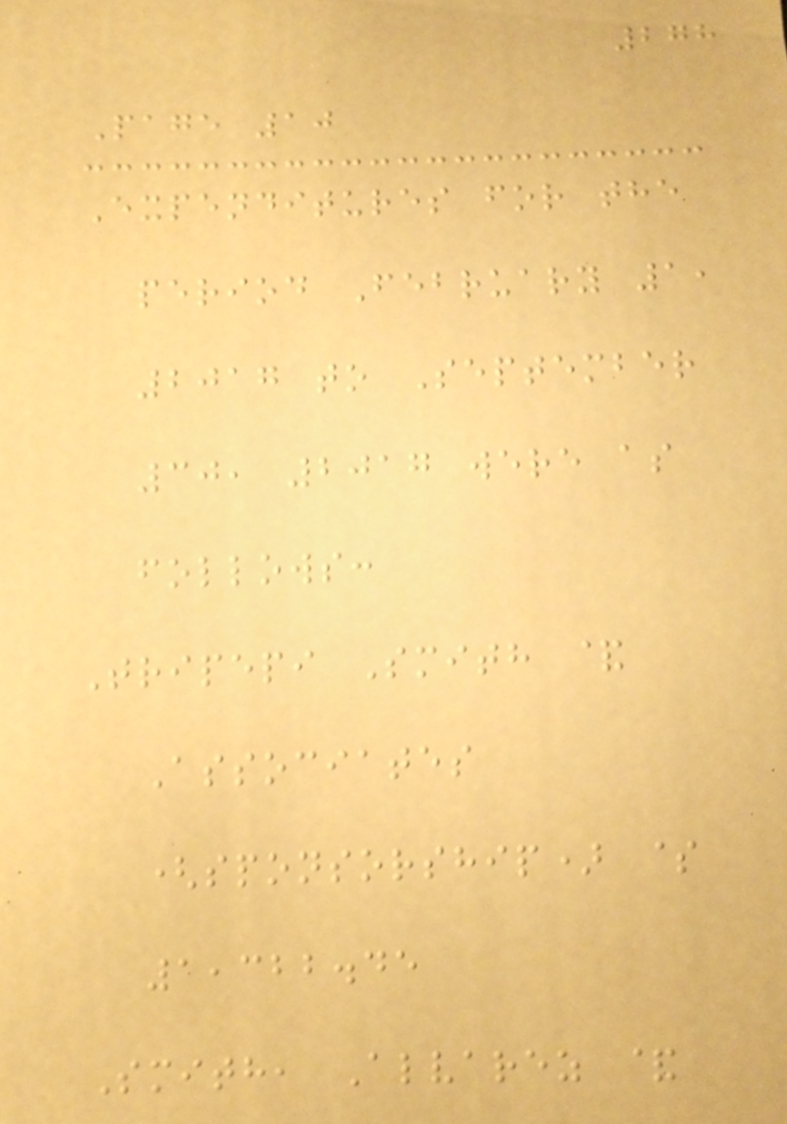278
Page 10
Expenditures for the
period February 1,
2017 to September
30, 2017 were as
follows:
Tripepi Smith &
Associates
(sponsorship) $
1,322.45
Smith, Alvarez &
